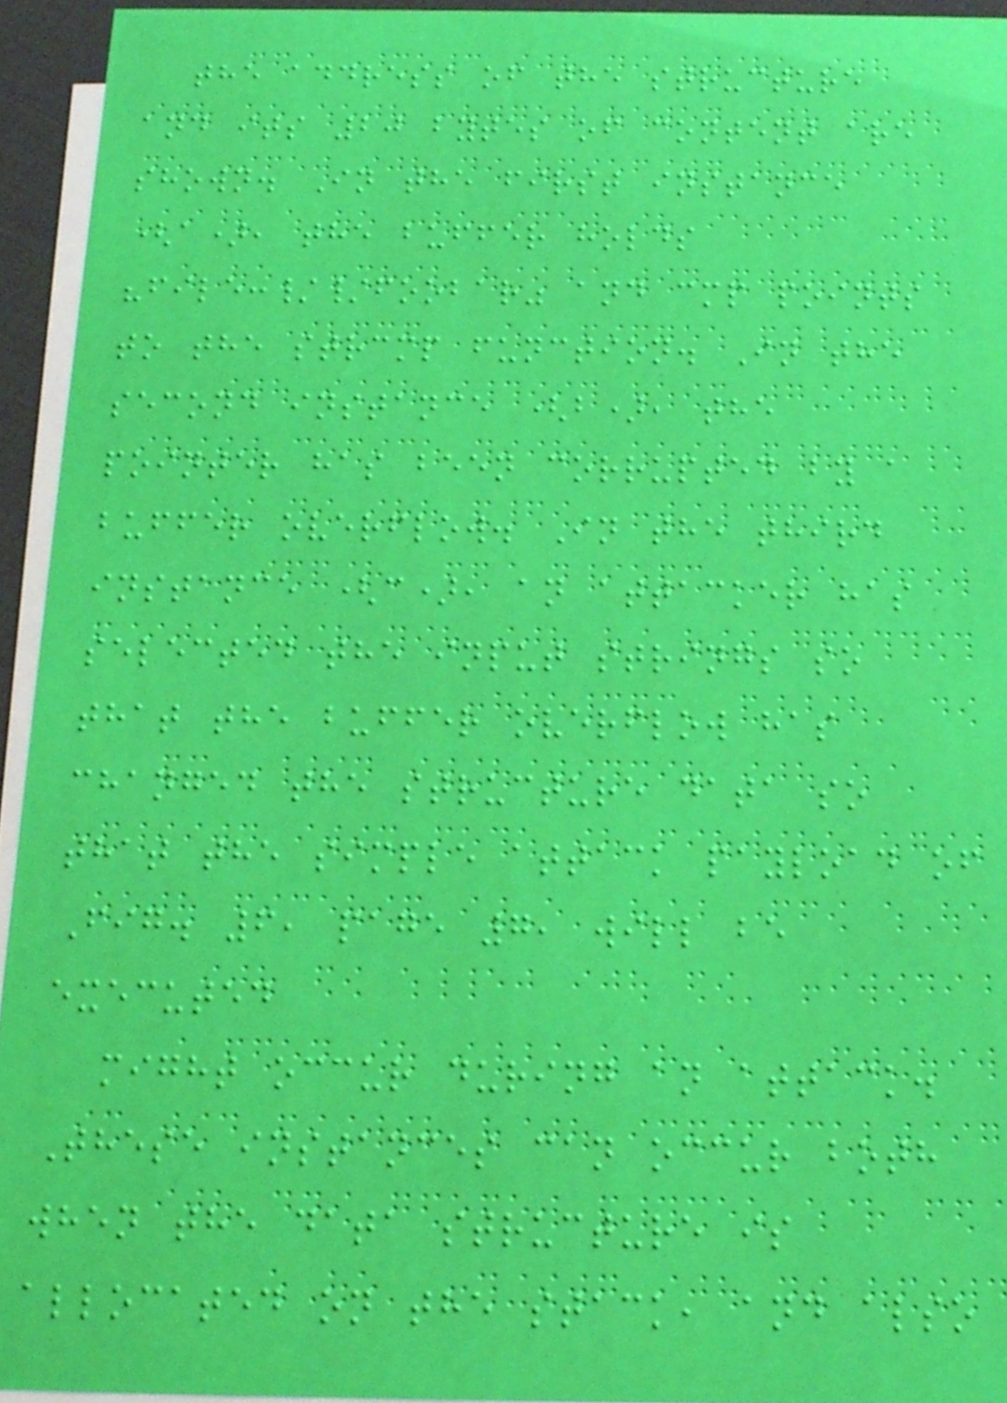the address of the structure
and its 20 bytes of content are
shown. In the first instance
(a), the buffer holds
"file://foobar" and cmp points
to the strcmp function. In the
second instance (b), the
pointer has been corrupted by a
buffer overflow. In the third
instance (c), an attacker has
selected the input strings so
that the buffer overflow has
changed the structure data so
that the simple attack payload of
Fig. 6, page 7, will be
executed
might occur during an attack.
These instances can occur both
when the data structure is
allocated on the stack, and also
